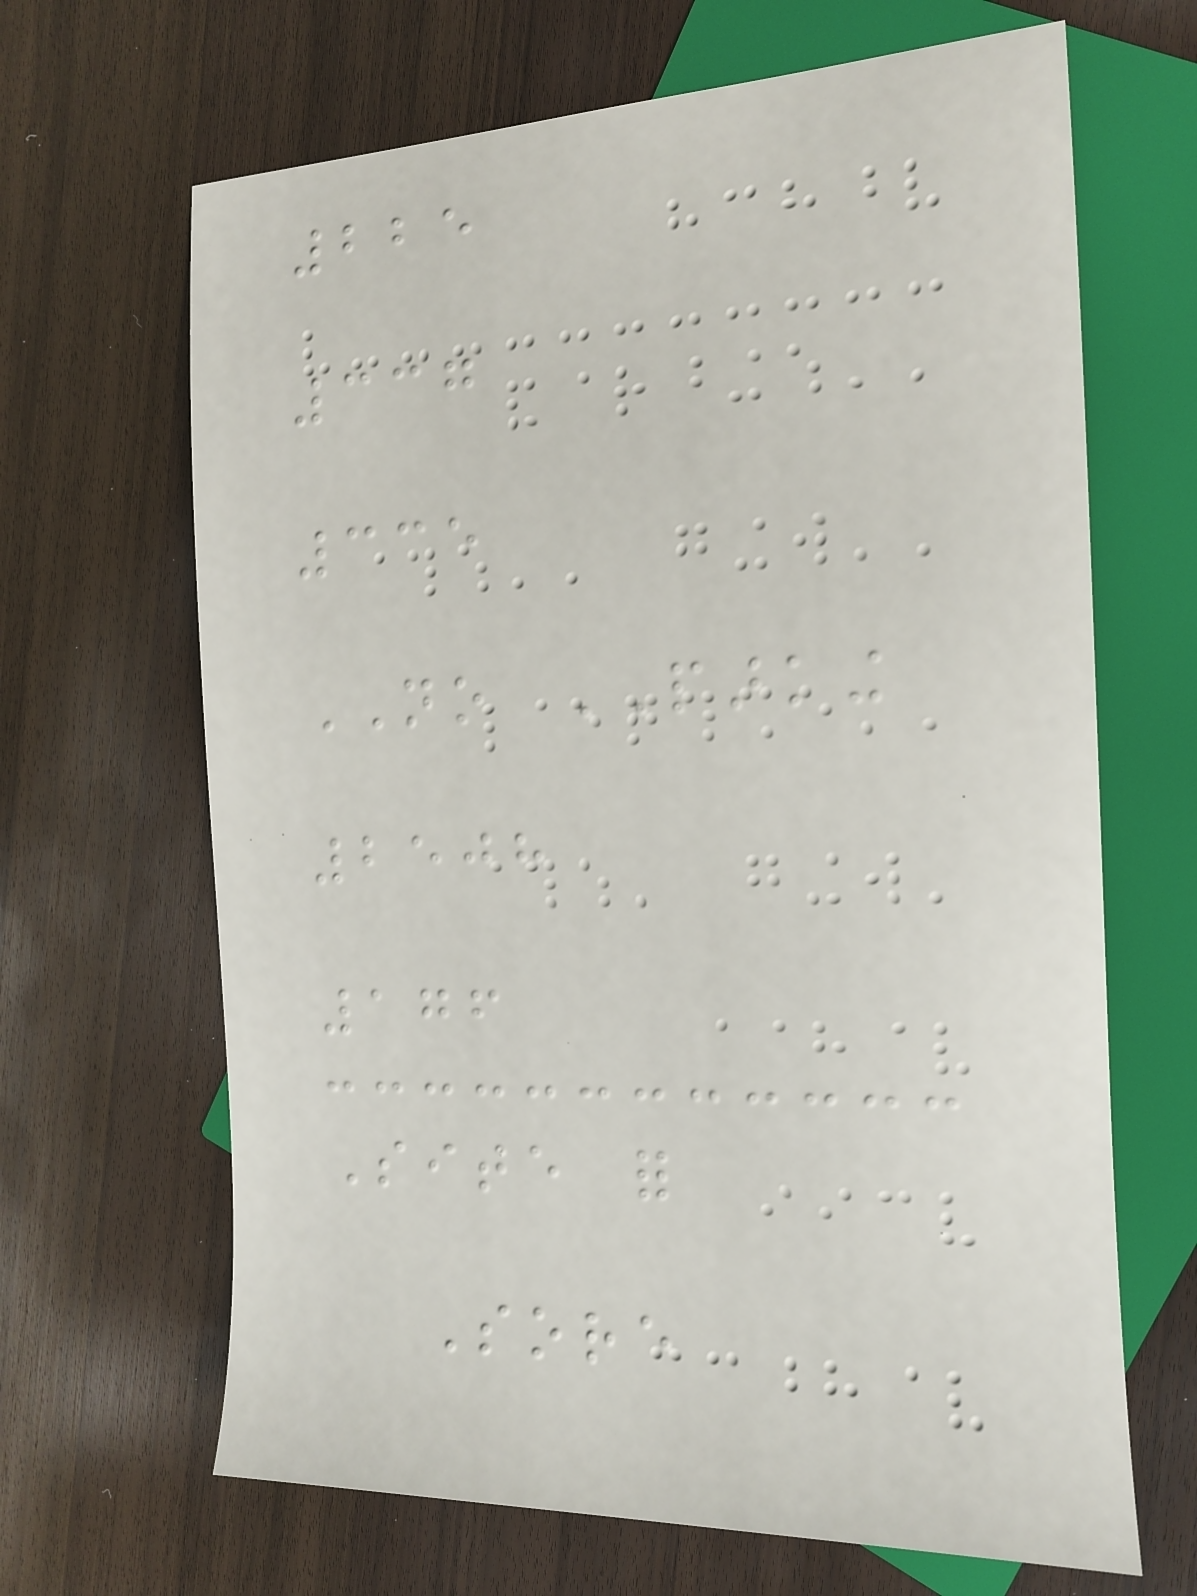225
337
335
NO PARKING
2508
176
Site for
Sore
